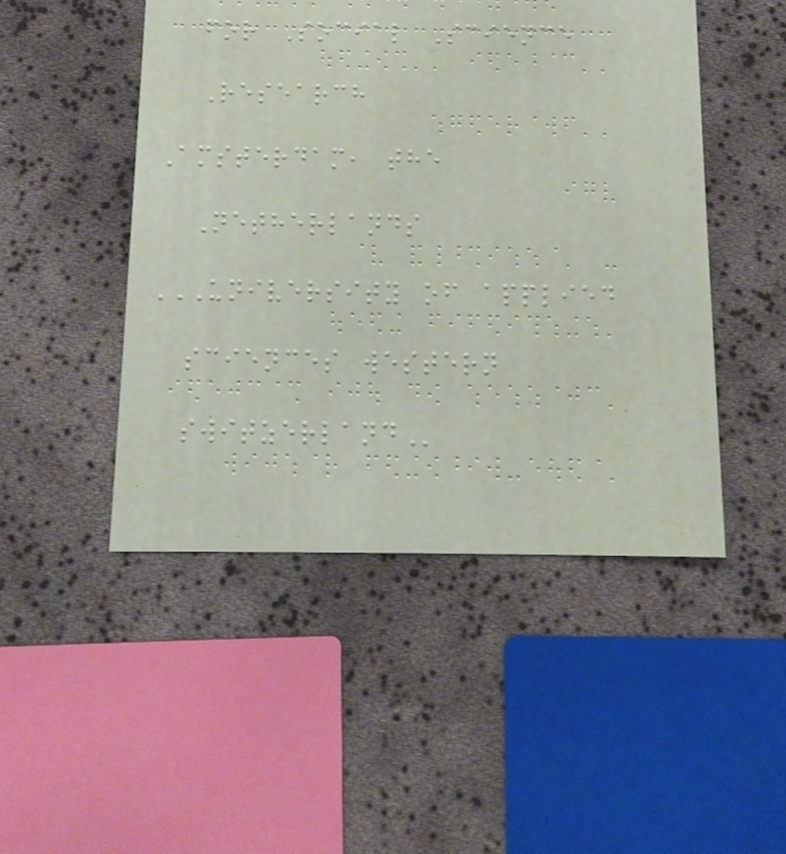for Social Science
Research
Amsterdam, the
Netherlands
UNIVERSITY OF APPLIED
SCIENCES WESTERN
SWITZERLAND
